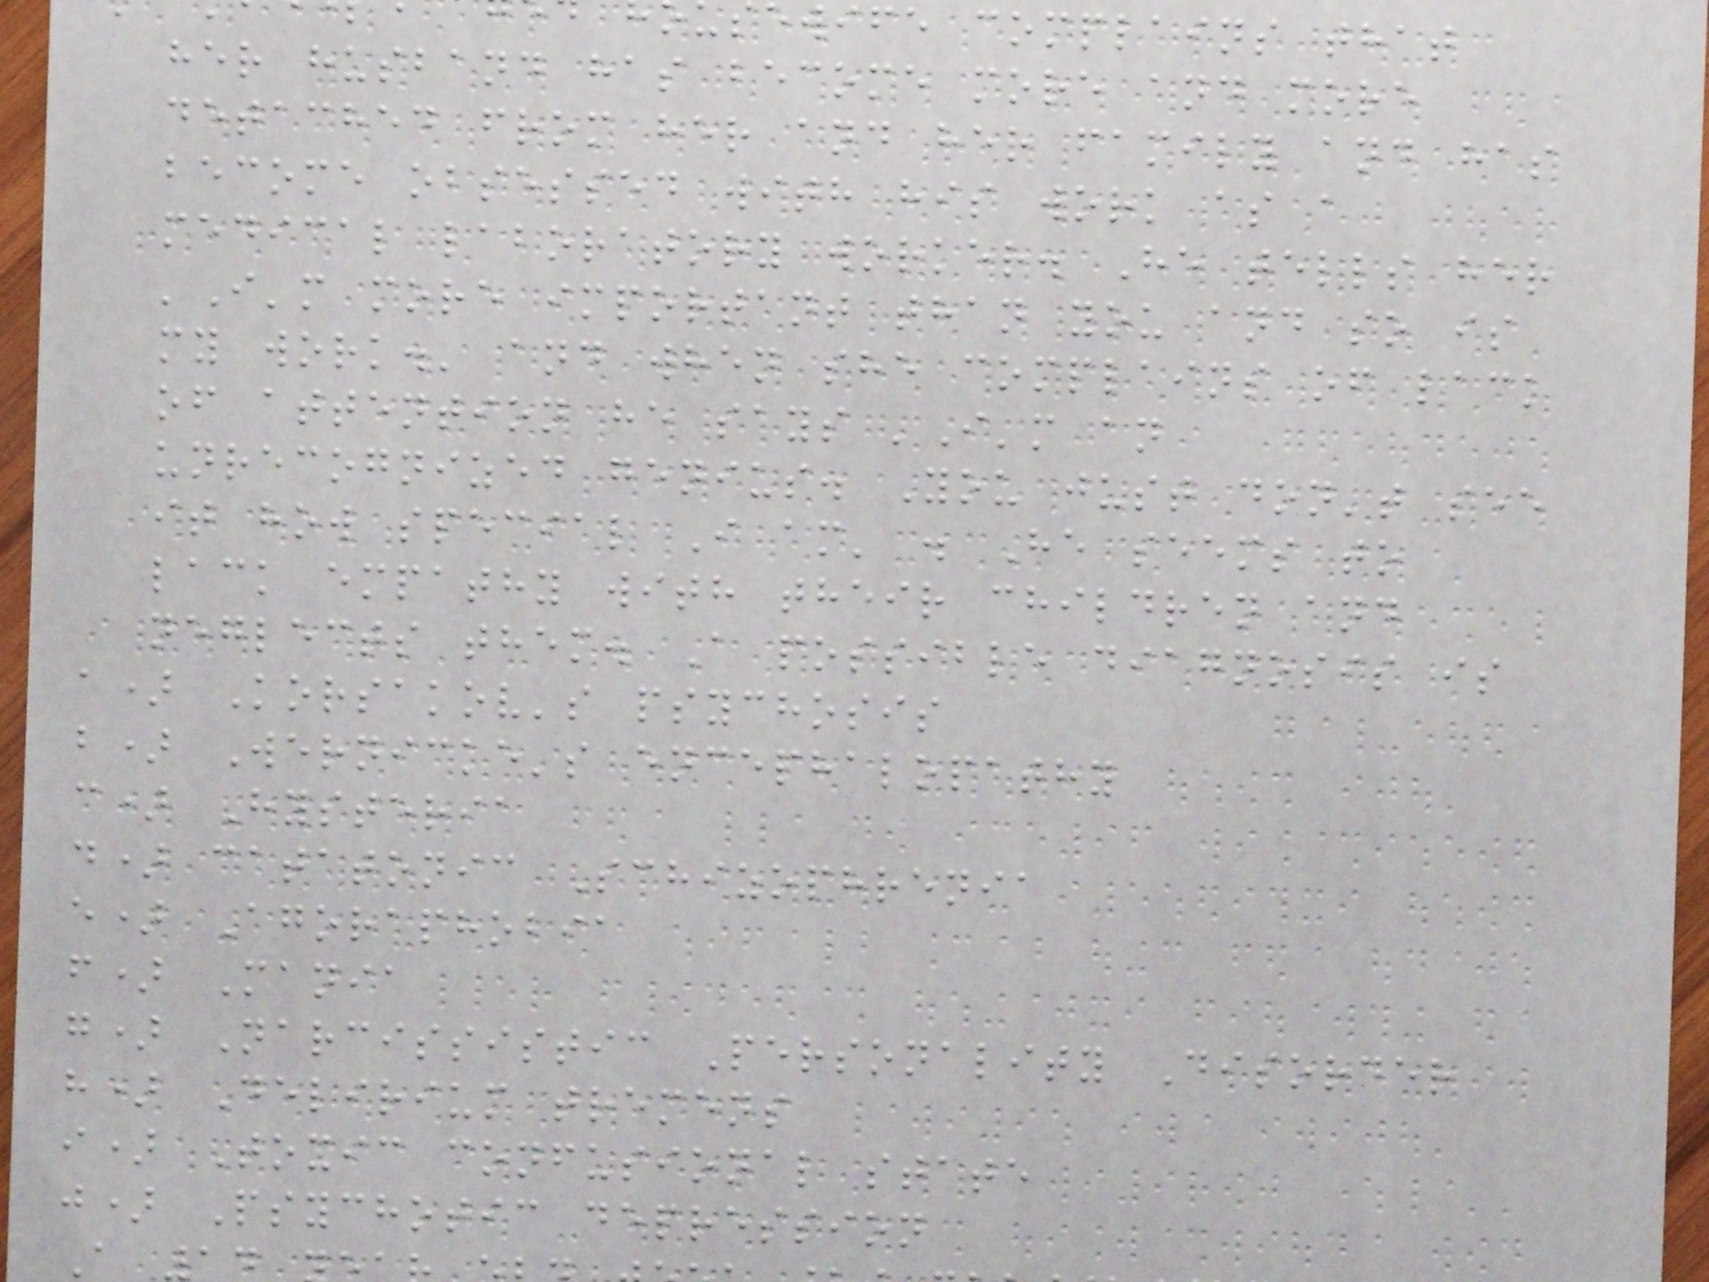ewife complains that
her husband has become more and more
detached from her and her family and has
become obsessed with his work as a
medical laboratory worker. He tells her
'I'm more important than you and so is
my work.' and when she complains of lack
of attention he says 'I'm an
unrecognized genius. You just don't see
it how special I am' . He seems to
lack empathy with their children and
neglects them. A possible diagnosis is
a) Korsakov's psychosis
b) Wernicke's encephalopathy
c) Hysteria
d) catatonic Schizophrenia
e) Agoraphobia
f) Mania
g) Narcissistic Personality Disorder
h) Delirium tremens
i) Toxic confusional state
j) Psychotic depression
